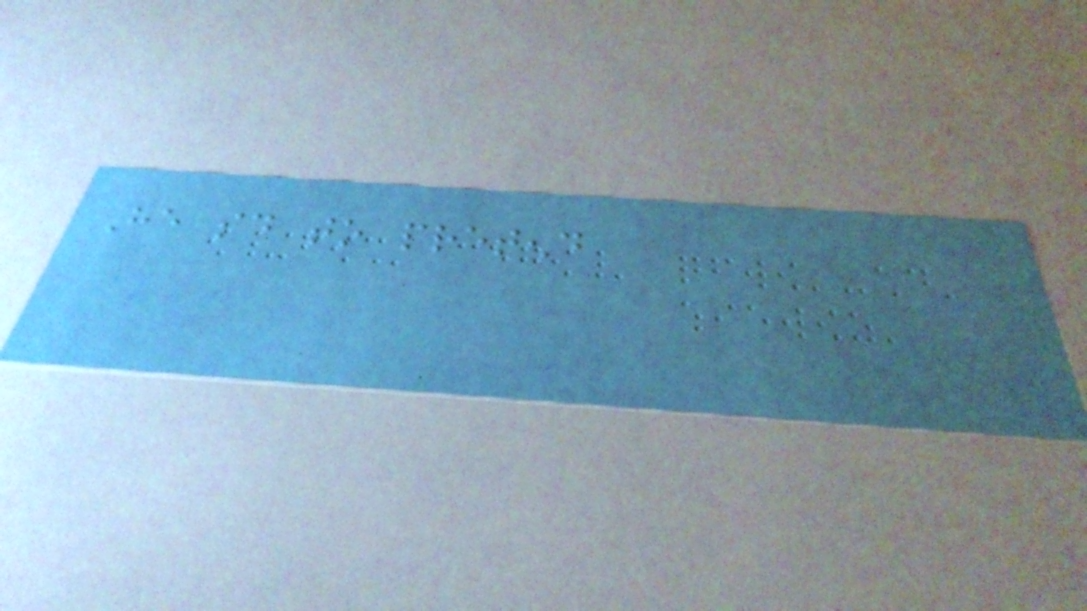He said to pretend
